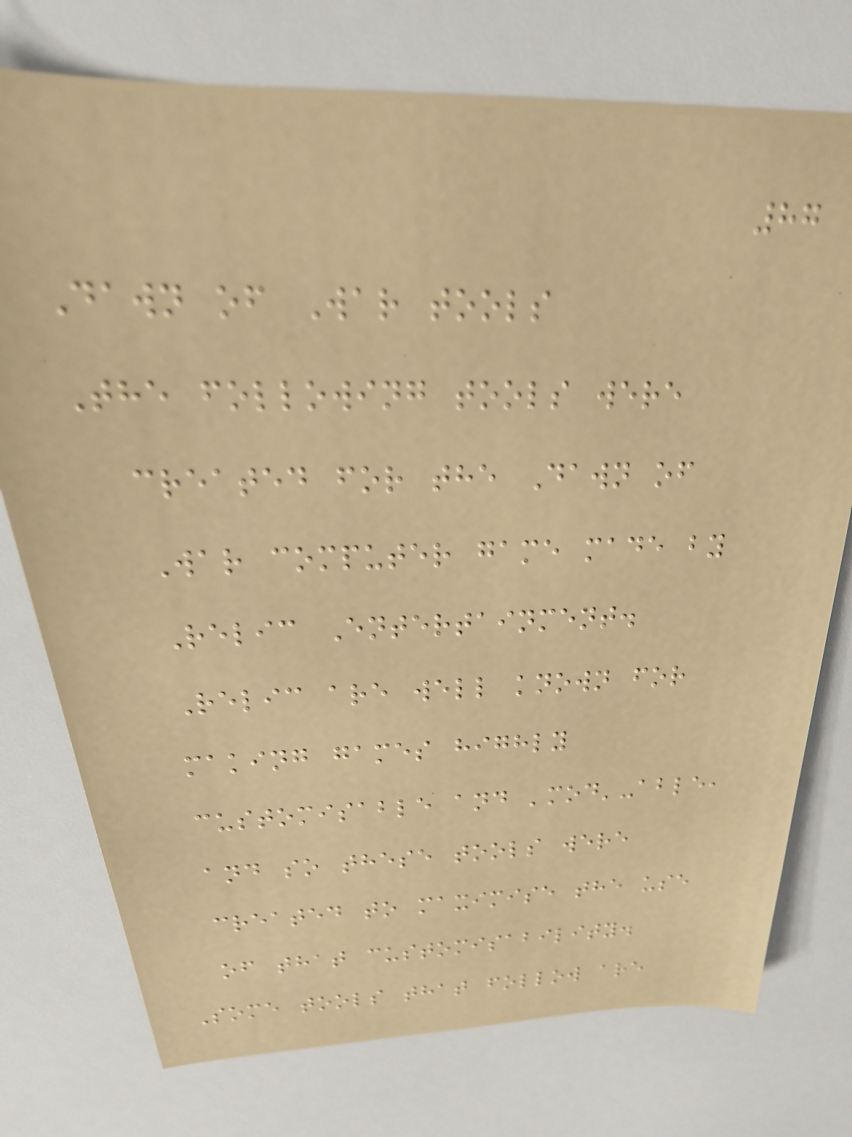87
Dawn of War tools
The following tools were
created for the Dawn of
War computer game made by
Relic Entertainment.
Relic are well known for
making games highly
customisable and 'mod'-able,
and so these tools were
created to maximise the use
of that customisability.
Some tools that follow are
